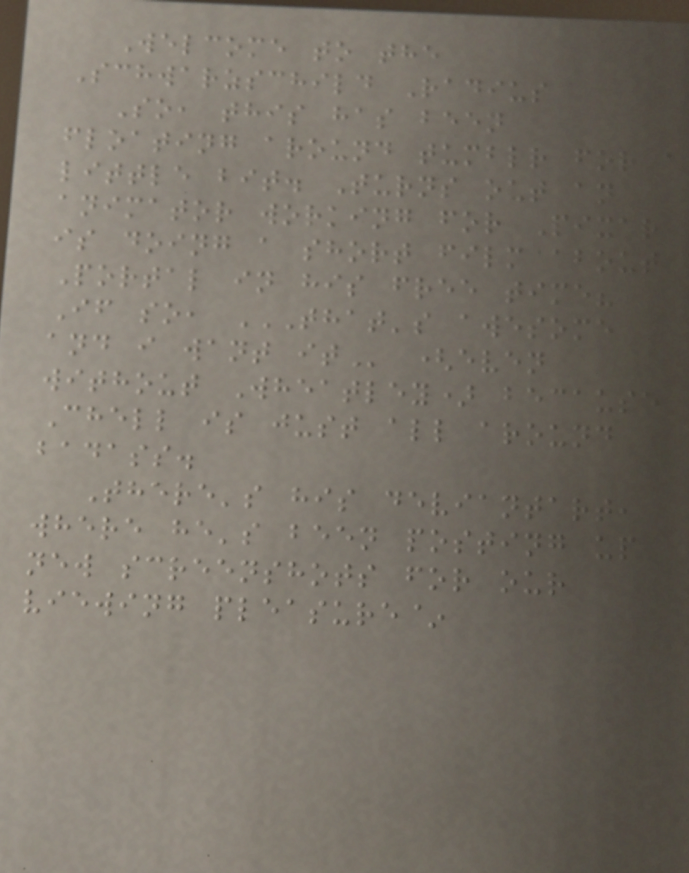Welcome to the
Schwarzschild Radius
So, this has been
floating around tumblr for a
little bit. Turns out an
animator working for Pixar
is doing a short film about
Portal in his free time?
If so, THAT'S AWESOME
AND I WANT IT (even
without Wheatley) because
Chell is just all around
badass.
There's his deviantart,
where he's been posting up
new screenshots for our
viewing pleasure~
